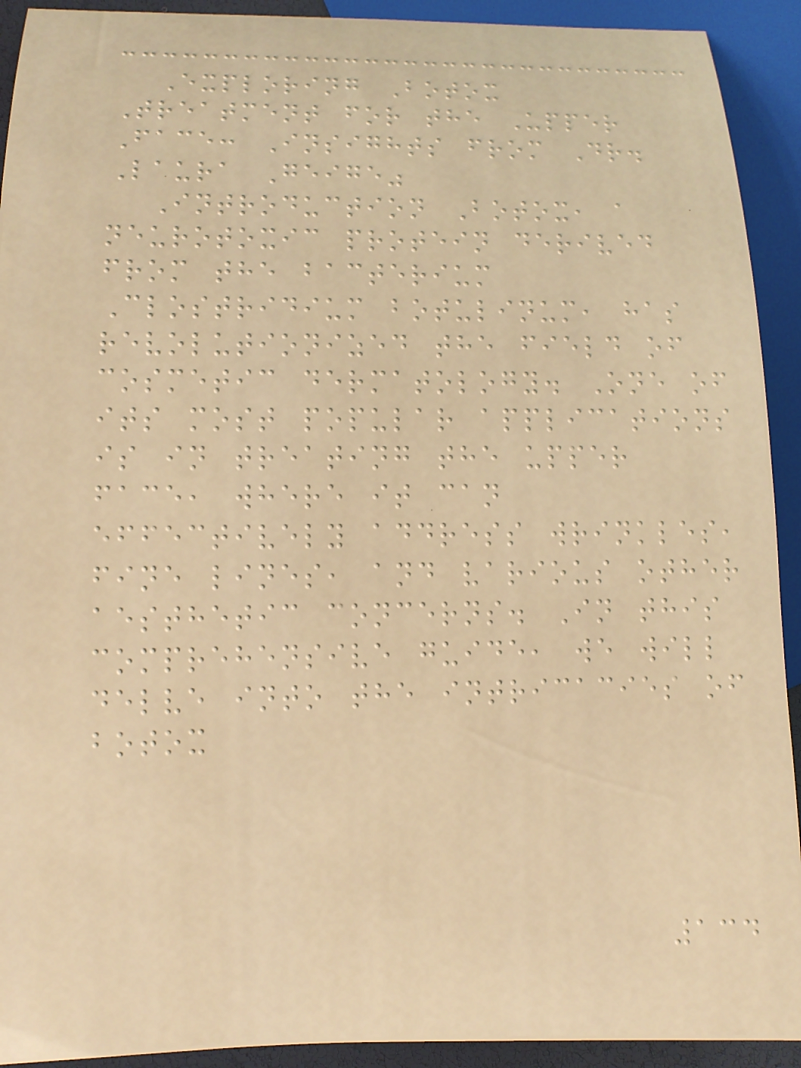Exploring Botox
Treatment for the Upper
Face: Insights from Dr.
Laura Geige"
Introduction Botox, a
neurotoxic protein derived
from the bacterium
Clostridium botulinum, has
revolutionized the field of
cosmetic dermatology. One of
its most popular applications
is in treating the upper
face, where it can
effectively address wrinkles,
fine lines, and various other
aesthetic concerns. In this
comprehensive guide, we will
delve into the intricacies of
botox
134
